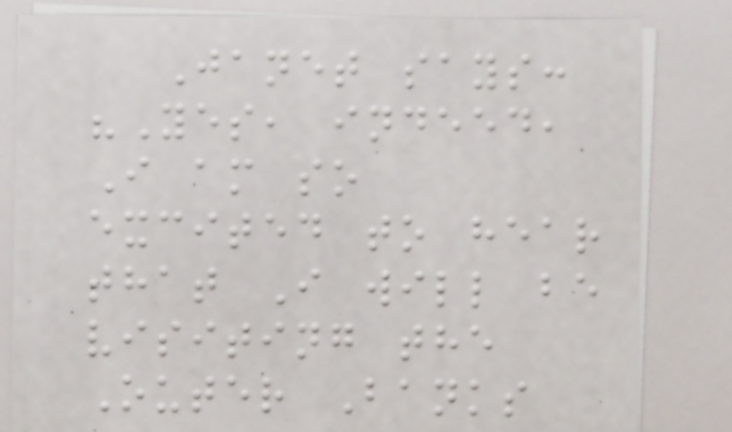Janet says:
"Yes, indeed,
I am so
excited to hear
that I will be
visiting the
Outer Banks
